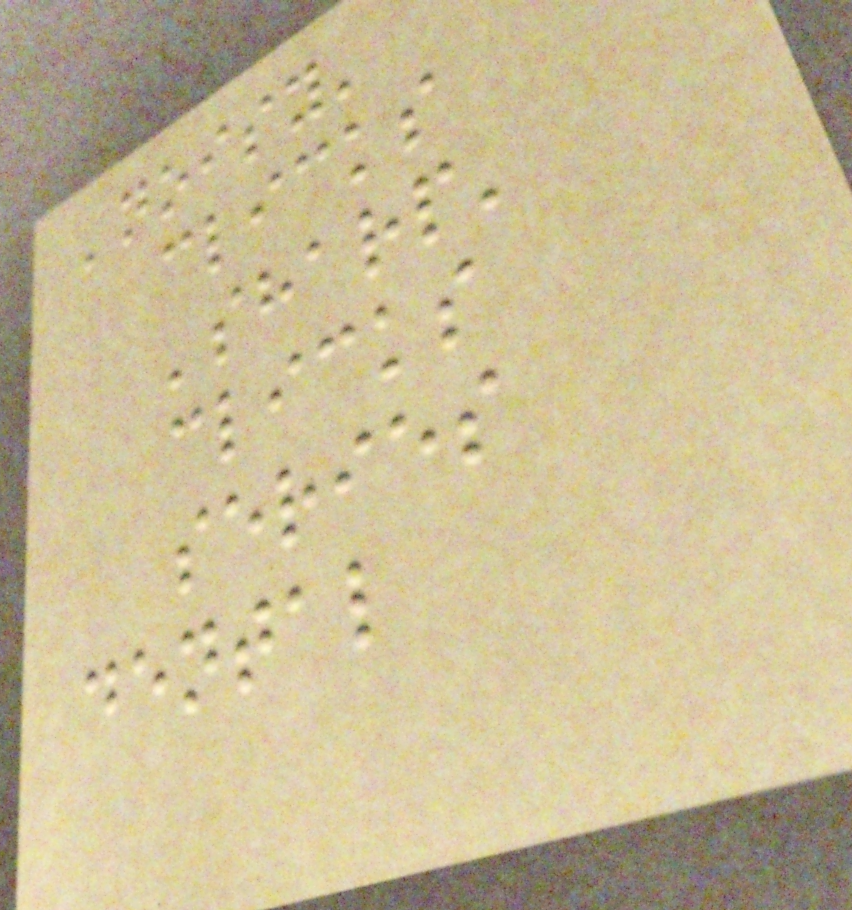'noisy'
clicks
'sharp'
clicks
series
dental
